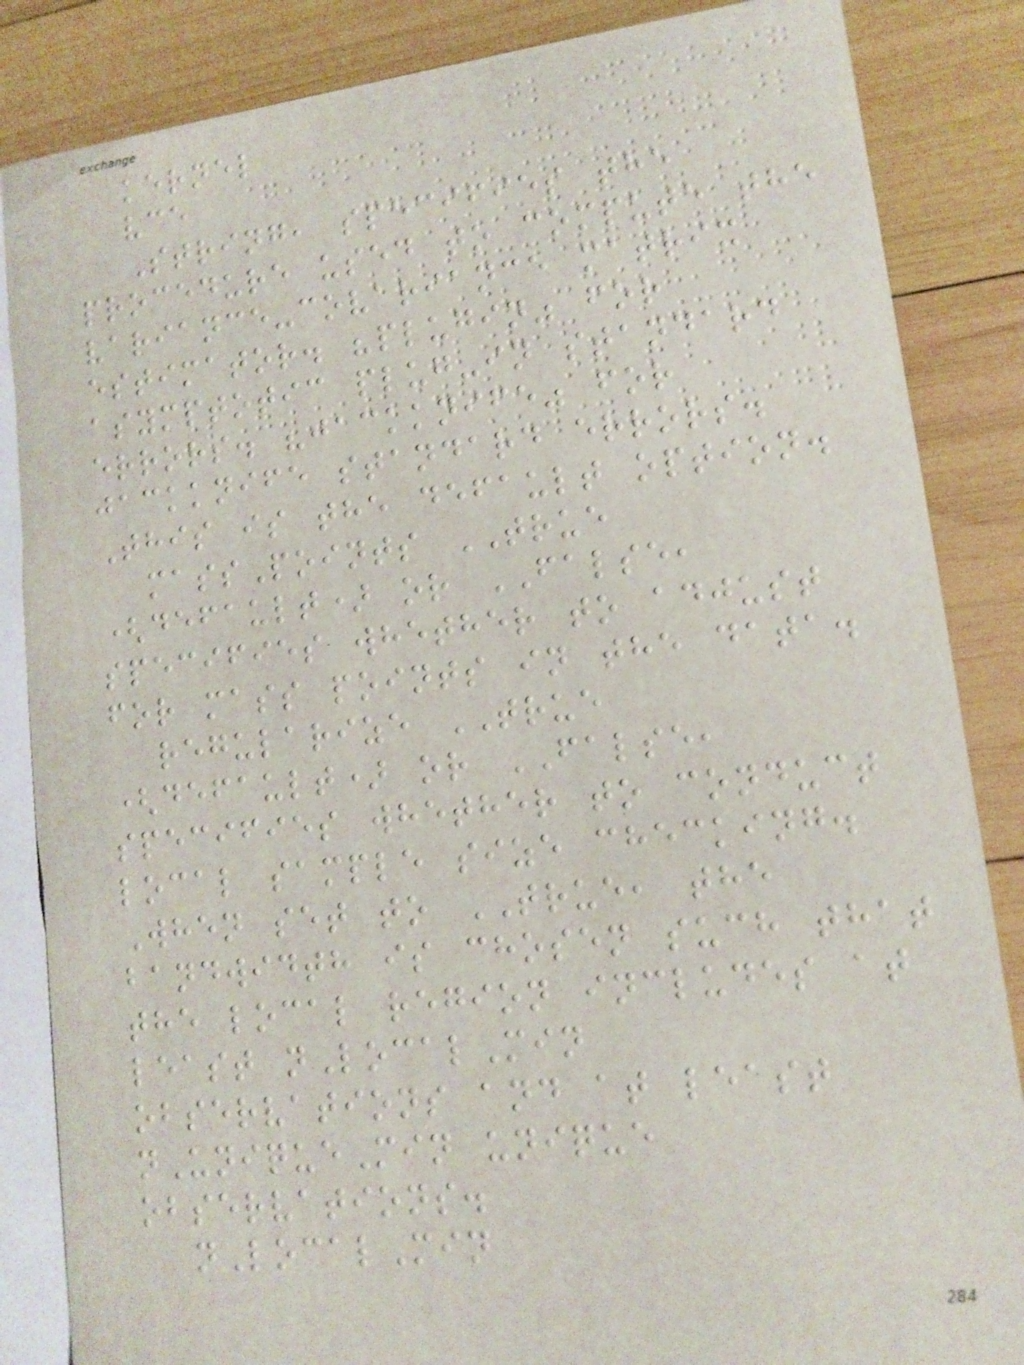kernel
vce
String, specifies the
procedure used to compute the
variance-covariance matrix
estimator. "plugin" for
asymptotic plug-in standard
errors. "jackknife" for
jackknife standard errors.
This is the default option.
massPoints TRUE
(default) or FALSE,
specifies whether to adjust
for mass points in the data.
regularize TRUE
(default) or FALSE,
specifies whether to conduct
local sample size checking.
When set to TRUE, the
bandwidth is chosen such that
the local region includes at
least nLocalMin
observations and at least
nUniqueMin unique
observations.
nLocalMin
